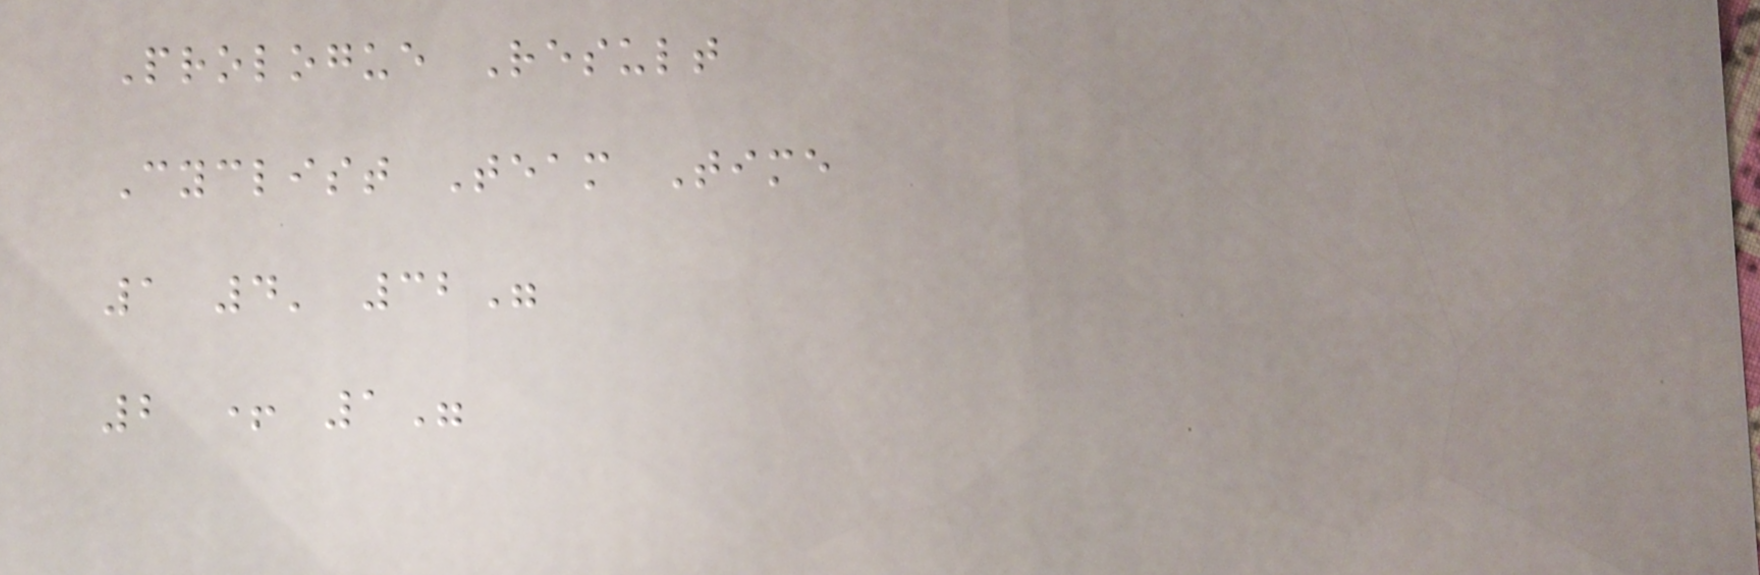Prologue Result
Cyclist Team Time
1 4' 32"
2 + 1"
